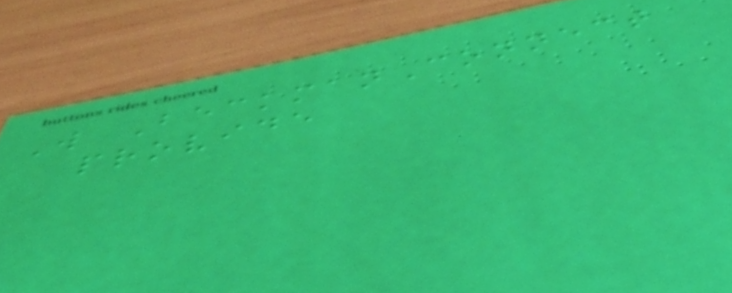Will BeckmanConnect
provide
